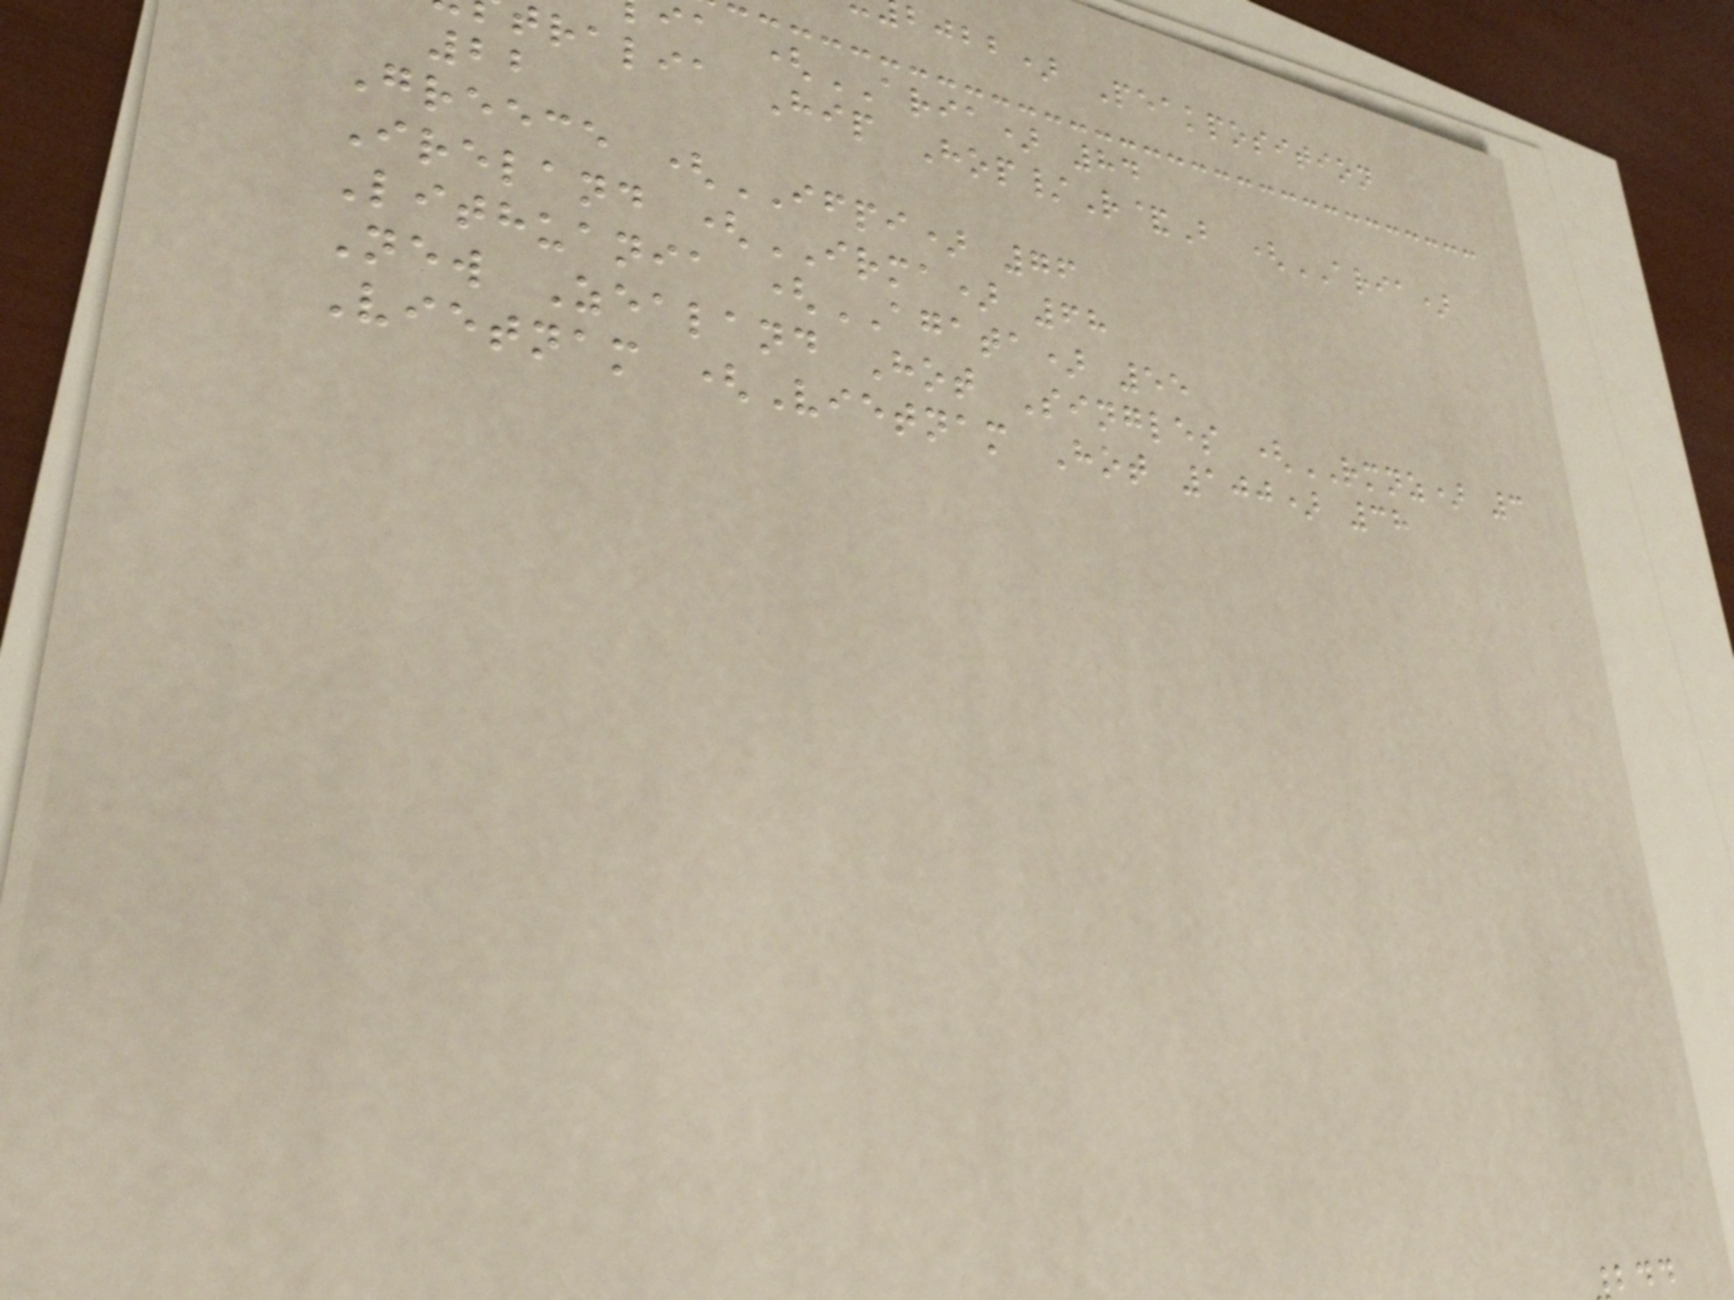bjbb) Peakposition
ia (ARIA) 84
ralia Hip Hop/R&B (ARIA)
22
Greece (IFPI) 76
Ireland (IRMA) 68
Lithuania (AGATA) 55
New Zealand Hot Singles (RMNZ) 3
Vietnam (Vietnam Hot 100) 38
